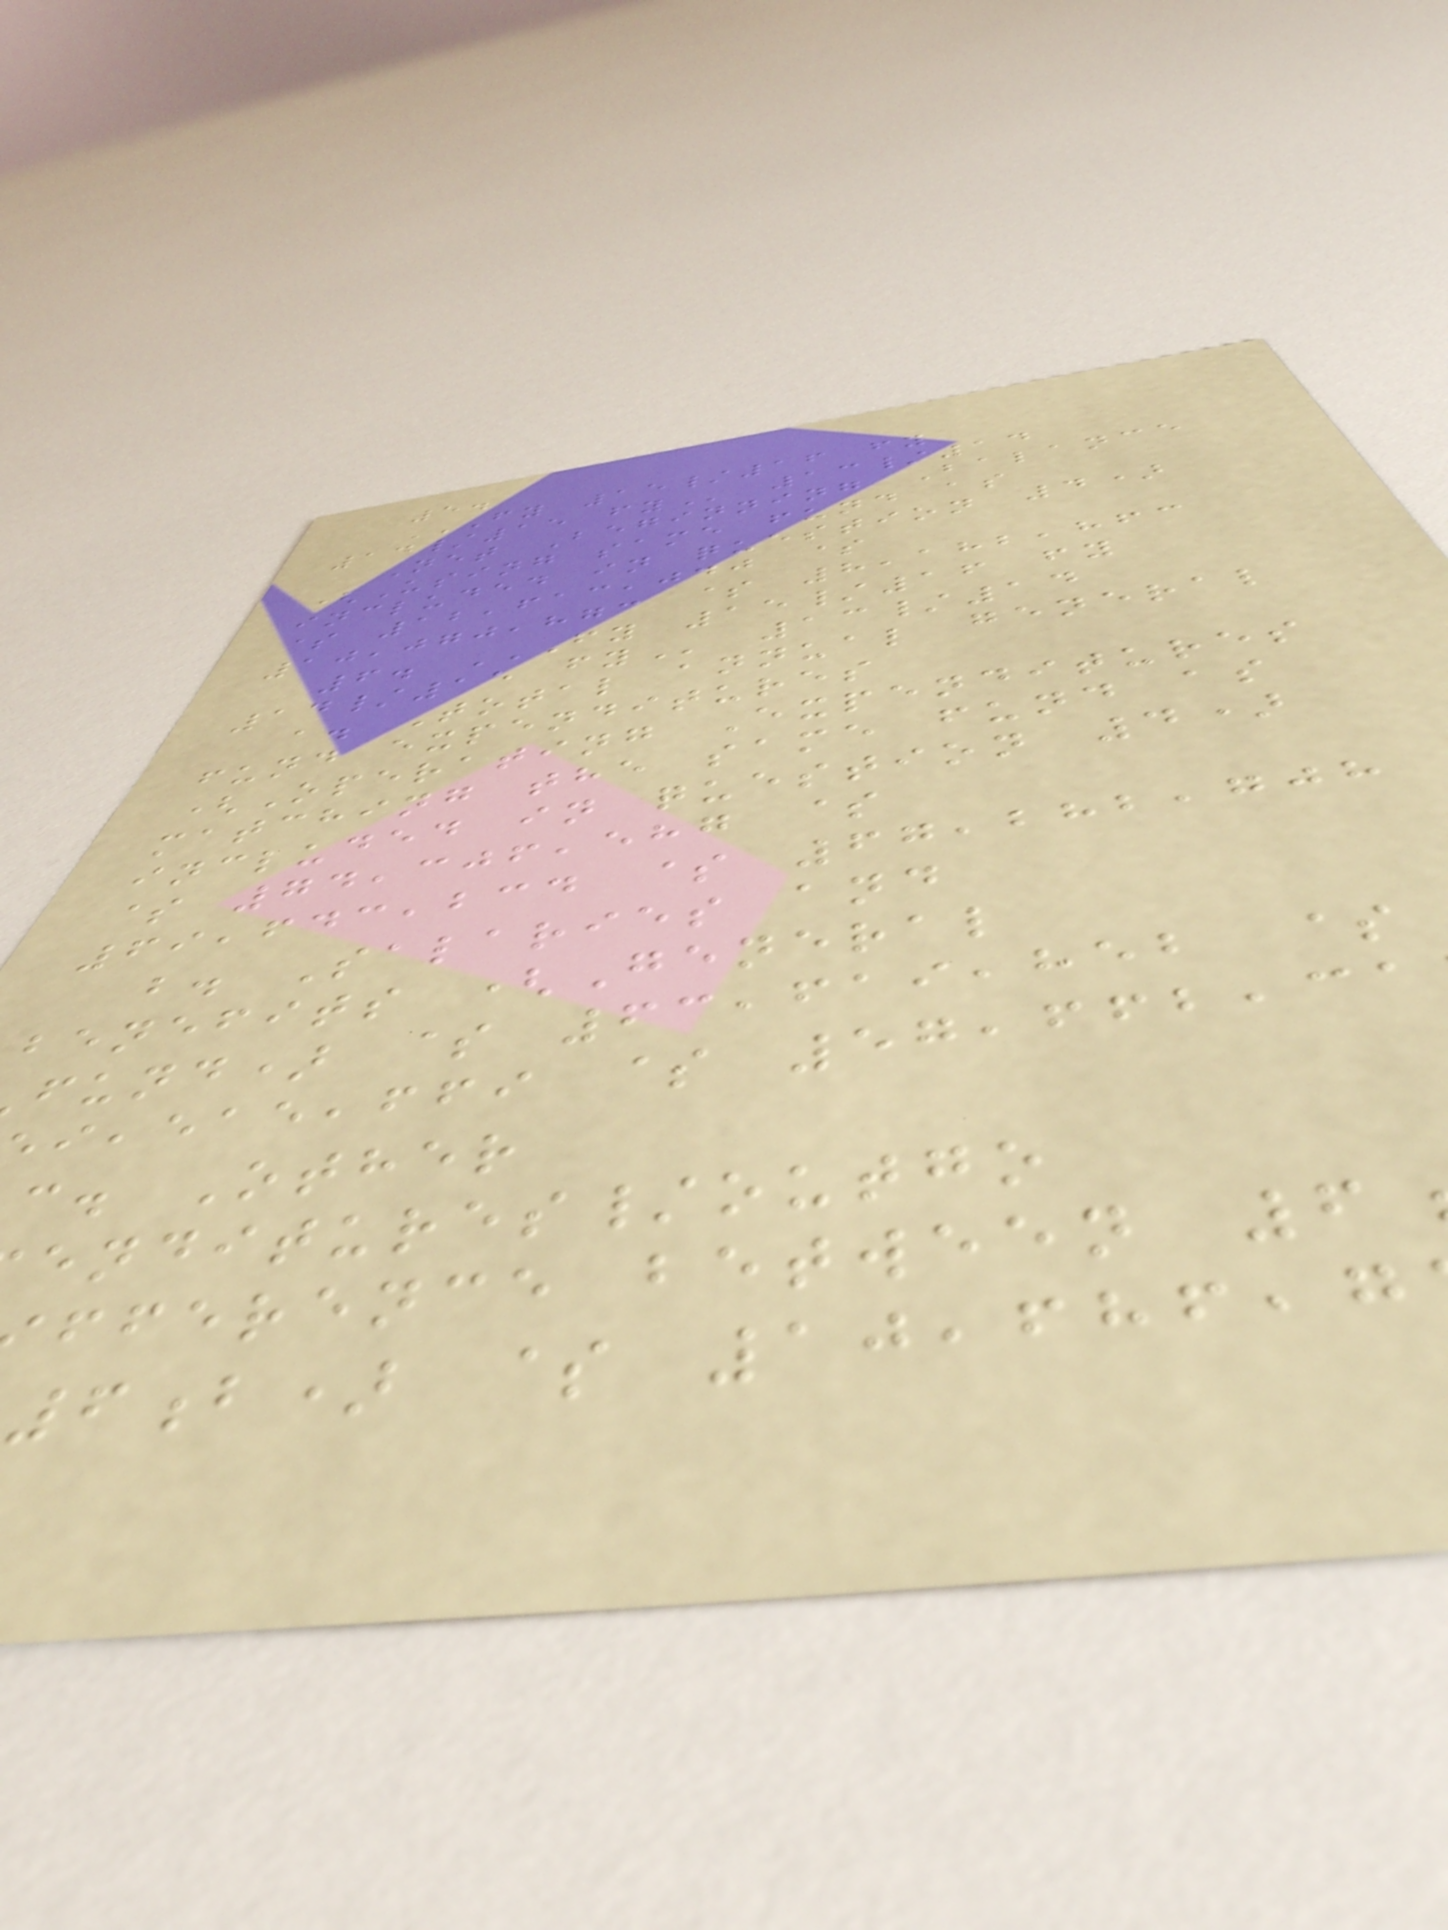5.
FY 15/16 FY
14/15
Net Beginning Balance
(Using same fund as
included in question 4)
$ 12,613,040 $
10,070,873 $ 8,182,863
6. FY 15/16 FY
14/15
a. Total annual general
fund expenditures
(Operating Expenditures
matching the same fund as
included in question 4)
$ 74,306,587 $
69,643,234 $ 67,282,708
b. Salaries and
benefits (General
fund) $ 63,619,852 $
,ffi $ 57,662,31
c. Other
enditures/outgo
fference between 6
6b) $ 10,686,7
